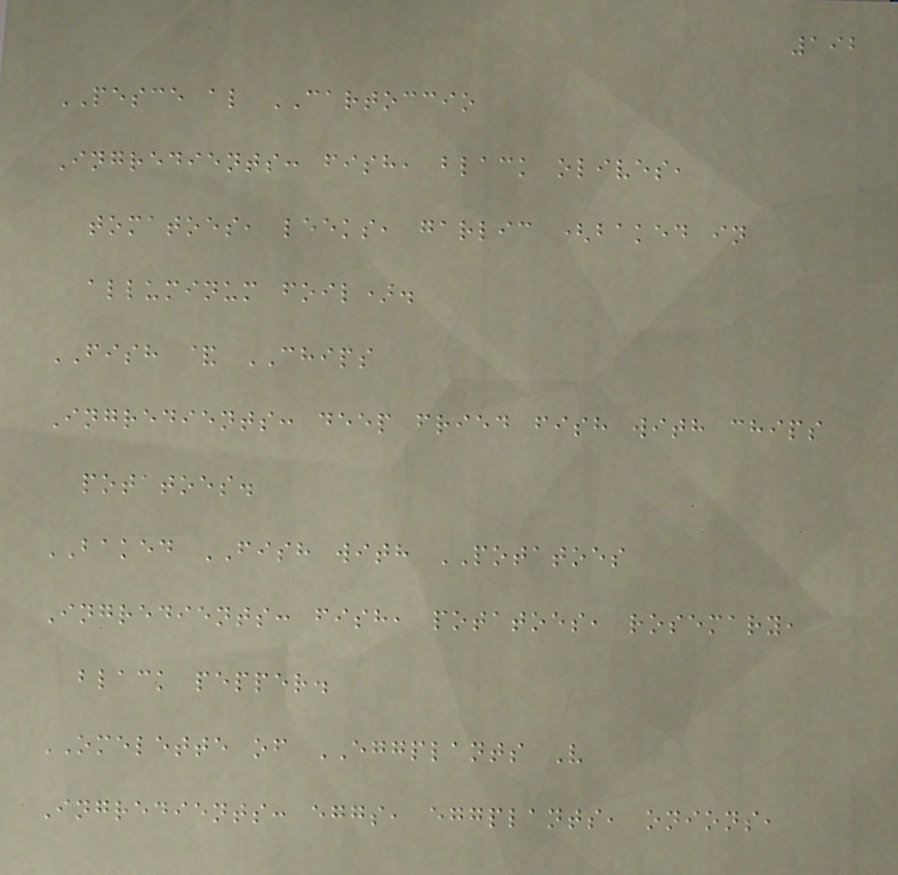192
PESCE al CARTOCCIO
Ingredients: fish, black olives,
tomatoes, leeks, garlic (baked in
alluminum foil).
FISH & CHIPS
Ingredients: deep fried fish with chips
potatoes.
BAKED FISH with POTATOES
Ingredients: fish, potatoes, rosemary,
black pepper.
OMELETTE of EGGPLANTS V
Ingredients: eggs, eggplants, onions,
